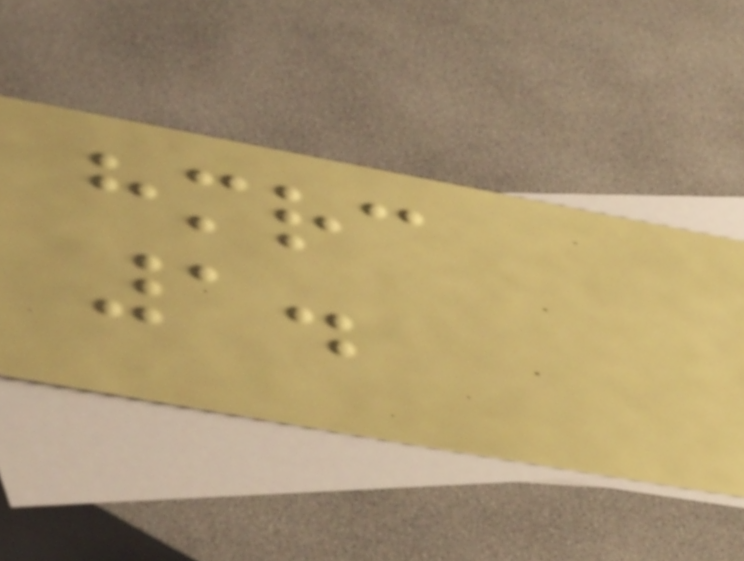hmrc
1.
